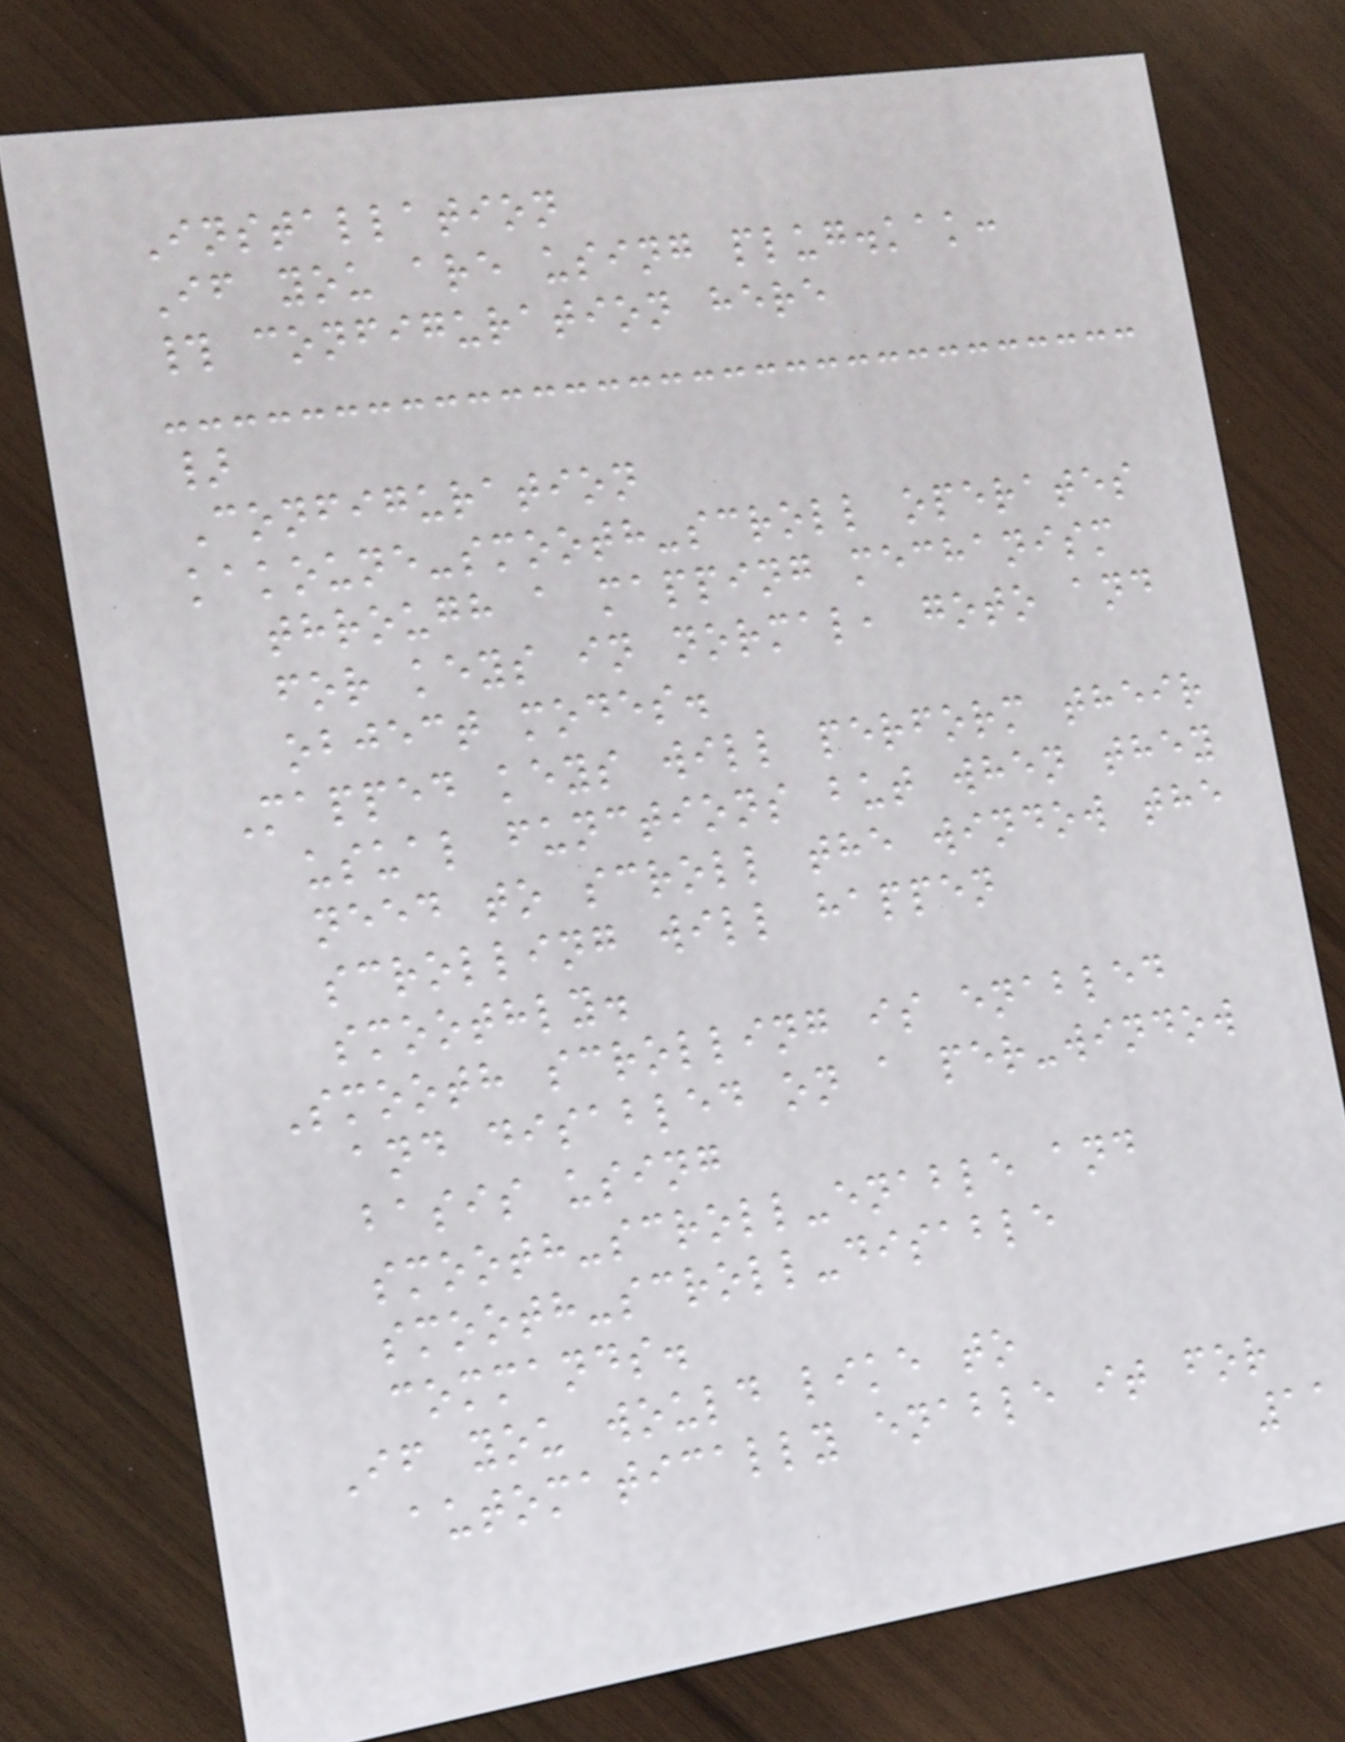Installation
If you are using plug.kak:
# configuration here
}
Configuration
kakoune-smooth-scroll operates
through a mapping mechanism
for keys in normal, goto and
object modes.
Mapped keys will perform their
usual functions but when they
need to scroll the window the
scrolling will happen
smoothly.
Smooth scrolling is enabled
and disabled on a per-window
basis using
smooth-scroll-enable and
smooth-scroll-disable
commands.
If you would like to
automatically enable it for
11
